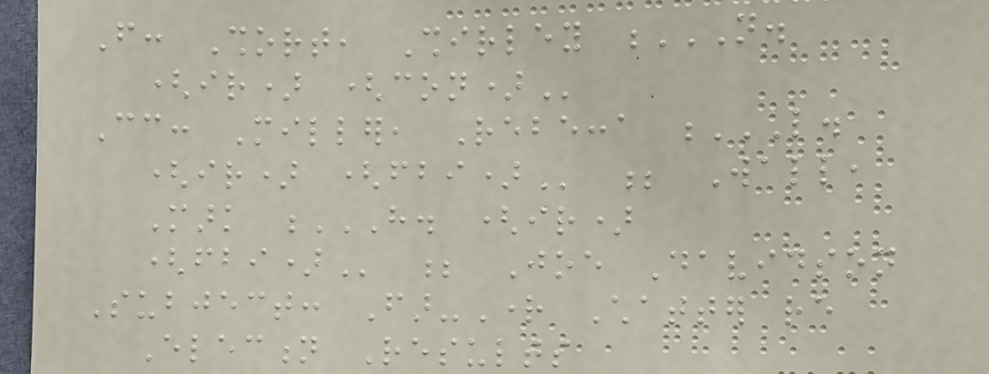From: Short, Shirley N.
(IR) (CON)
Cc: Miller, Rebecca L.
(IR) (FBI) ; Wall,
Mark H. (IR)
(FBI) ; Joe Davidson
Subject: Far-Right Chatter re
Election Results
